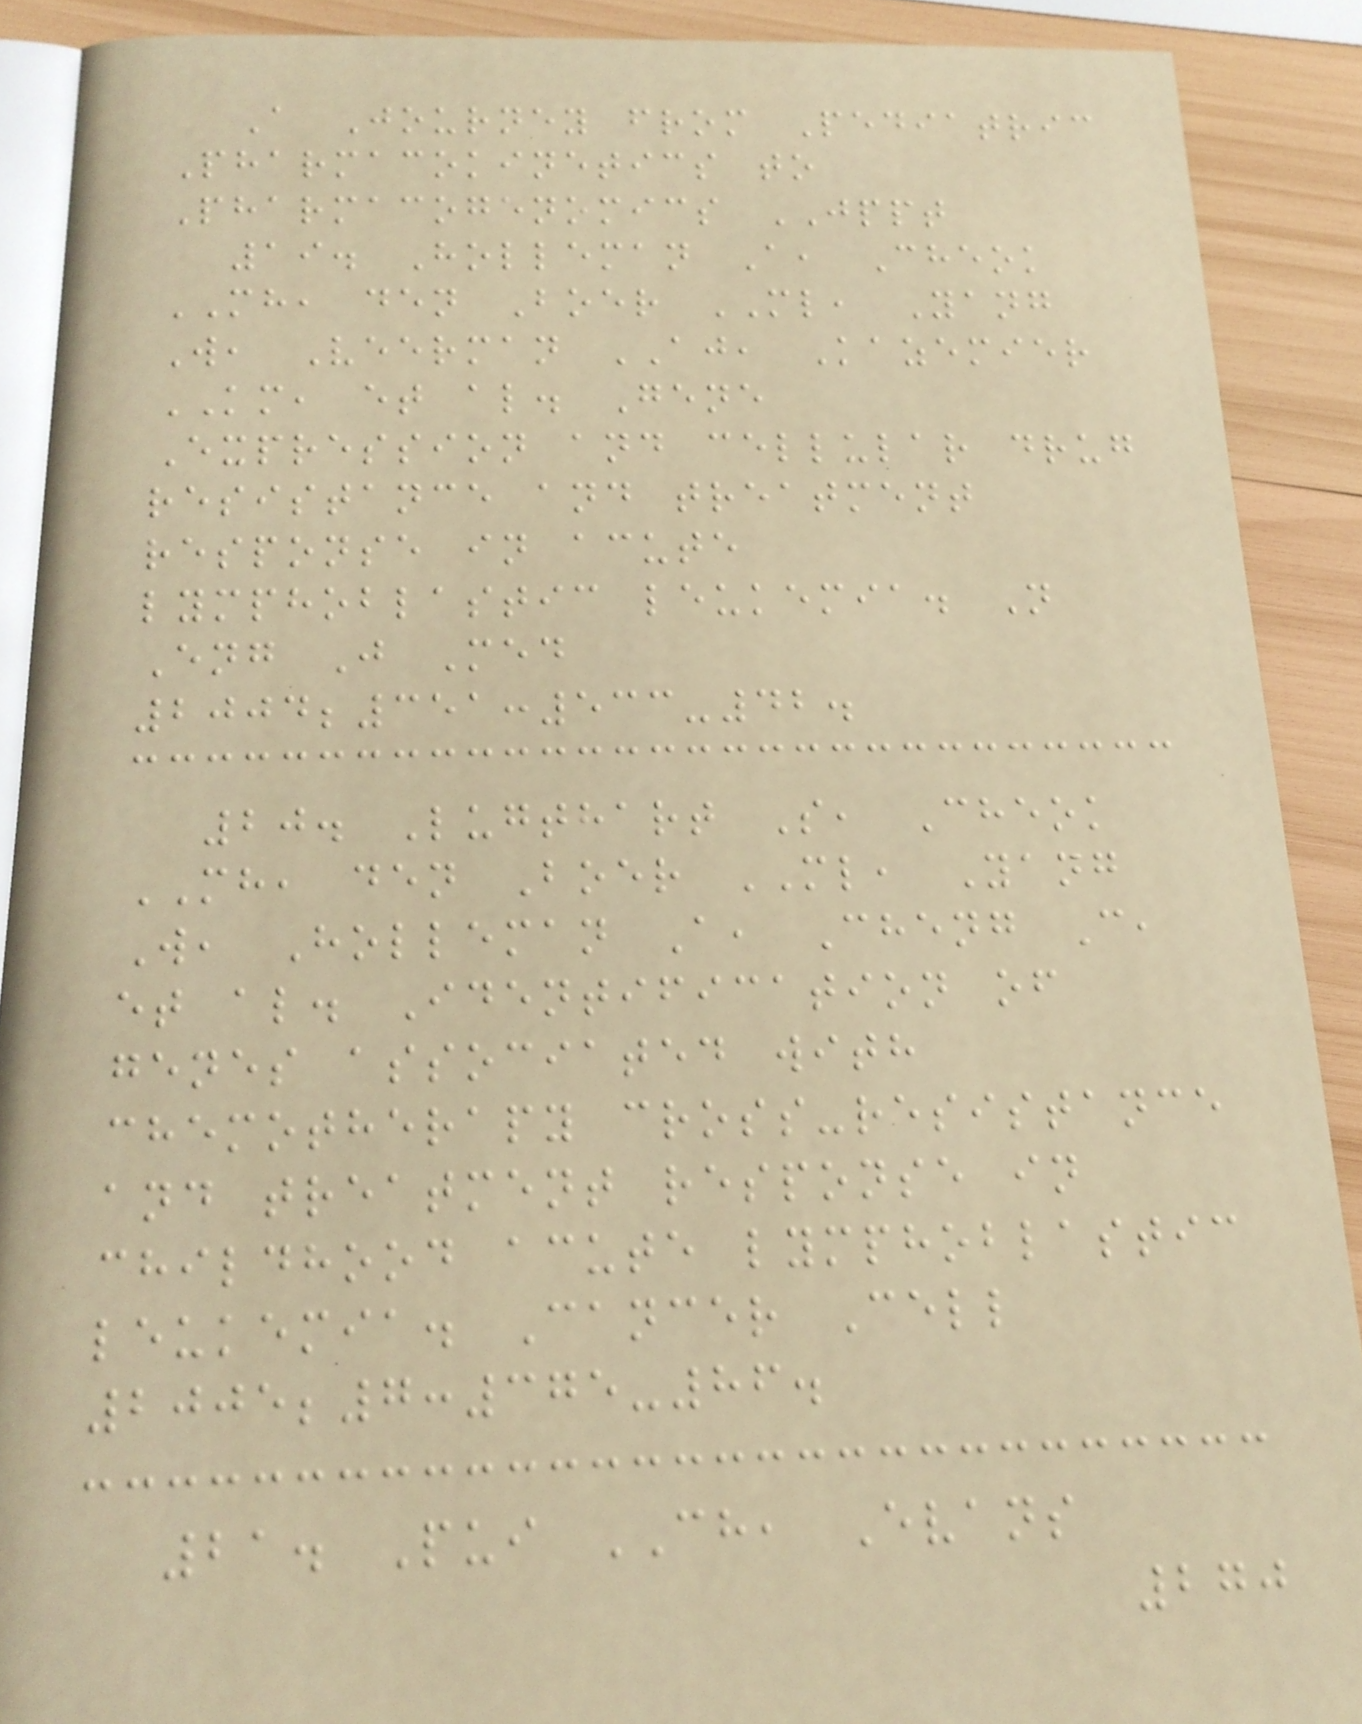A Journey from Pediatric
Pharmacokinetics to
Pharmacogenomics JPPT
19. Holleman A, Cheok
MH, den Boer ML, Yang
W, Veerman AJ, Kazemier
KM, et al. Gene
Expression and cellular drug
resistance and treatment
response in acute
lymphoblastic leukemia. N
Eng J Med
2004;351:533-42.
20. Lugthart S, Cheok
MH, den Boer ML, Yang
W, Holleman A, Cheng C,
et al. Identification of
genes associated with
chemotherapy cross-resistance
and treatment response in
childhood acute lymphoblastic
leukemia. Cancer Cell
2005;7:375-86.
21. Pui CH, Evans
270
